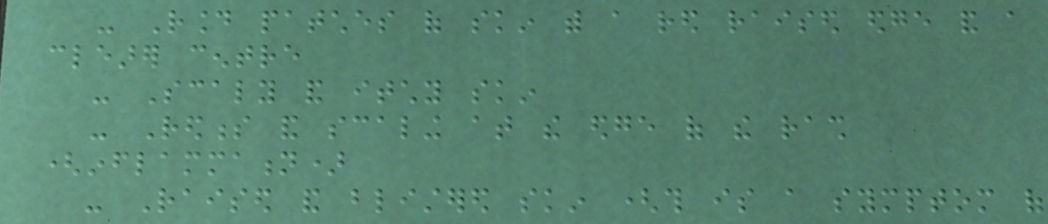- Round patches of skin with a red raised edge and a
clearer centre
- Scaly and itchy skin
- Redness and scaling at the edge of the rash
(inflammation)
- Raised and blistered skin (this is a symptom of
